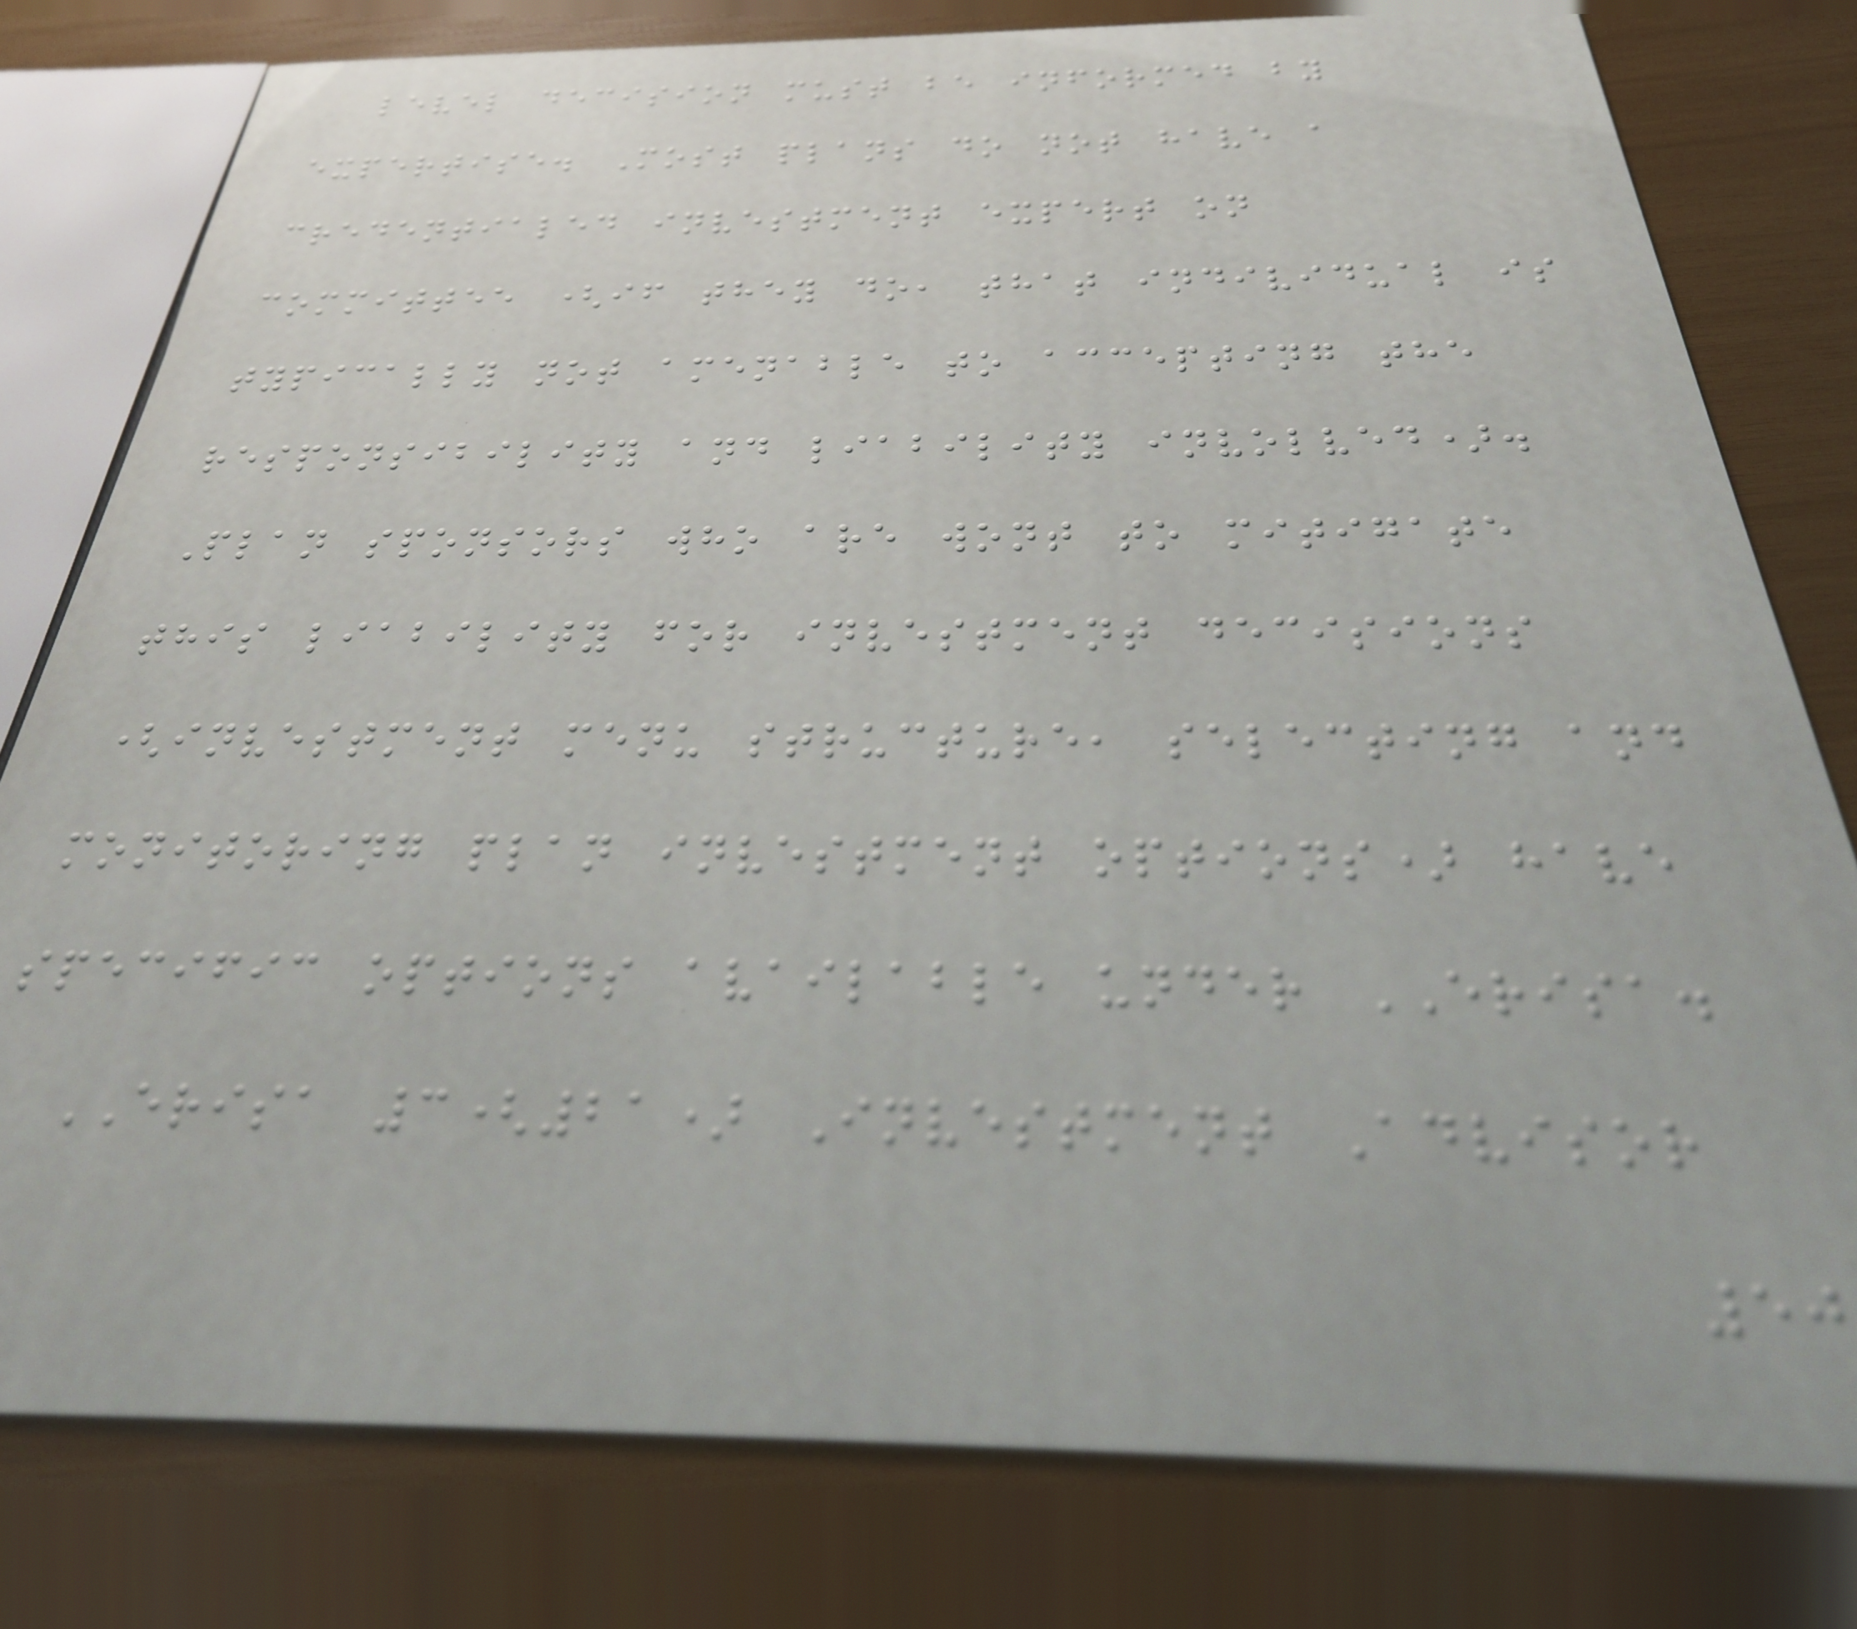level decision must be informed by
expertise. Most plans do not have a
credentialed investment expert on
committee (if they do, that individual is
typically not amenable to accepting the
responsibility and liability involved).
Plan sponsors who are wont to mitigate
this liability for investment decisions
(investment menu structure, selecting and
monitoring plan investment options) have
specific options available under ERISA.
ERISA 3(21) Investment Advisor
50
